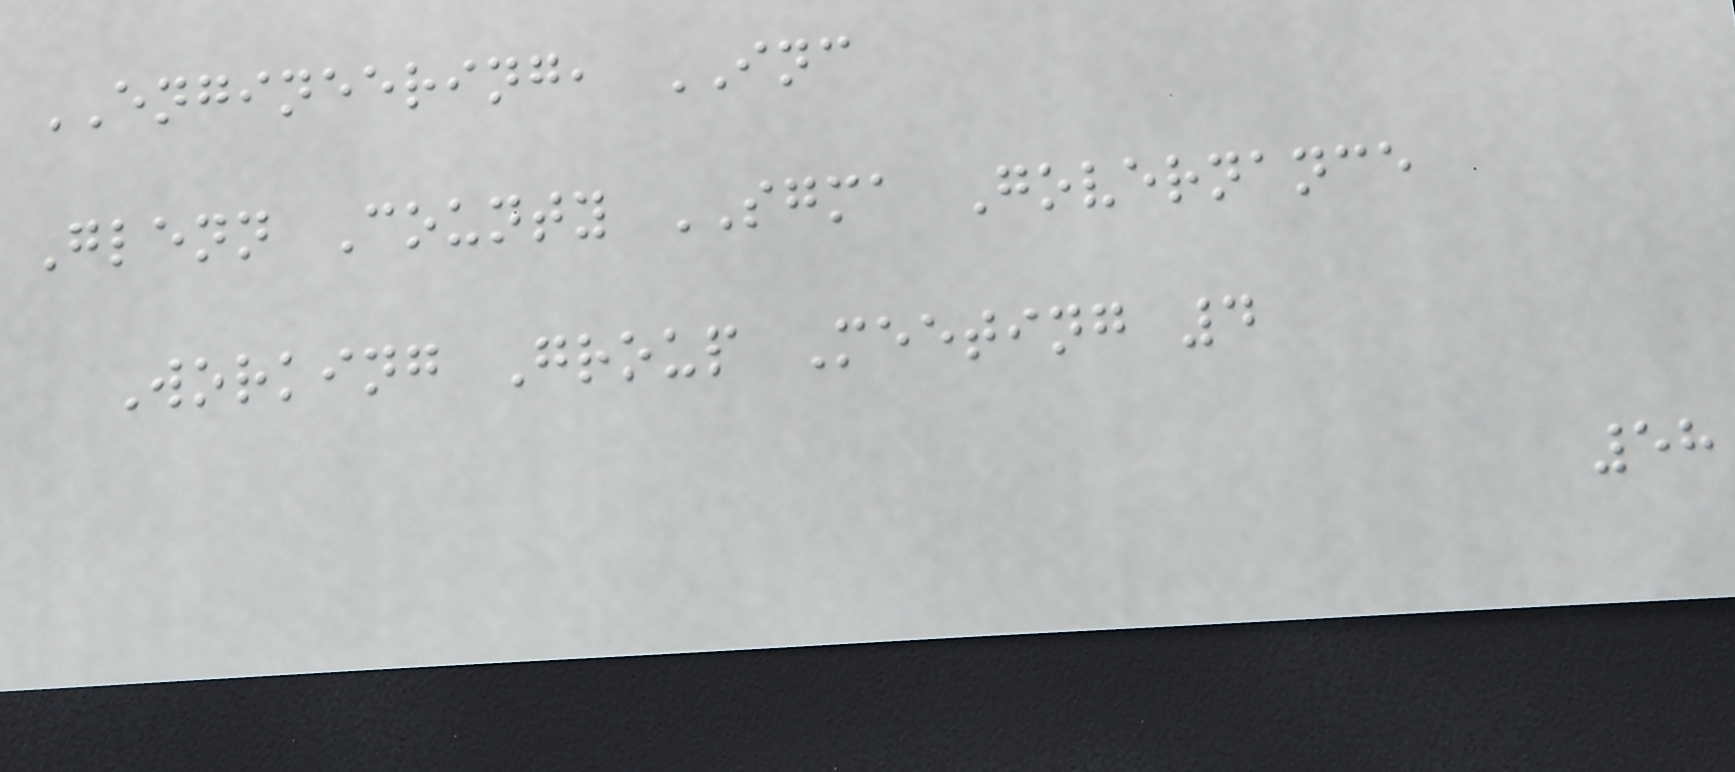ENGINEERING, INC
Glenn County SGMA Governance
Working Group Meeting 4
58
